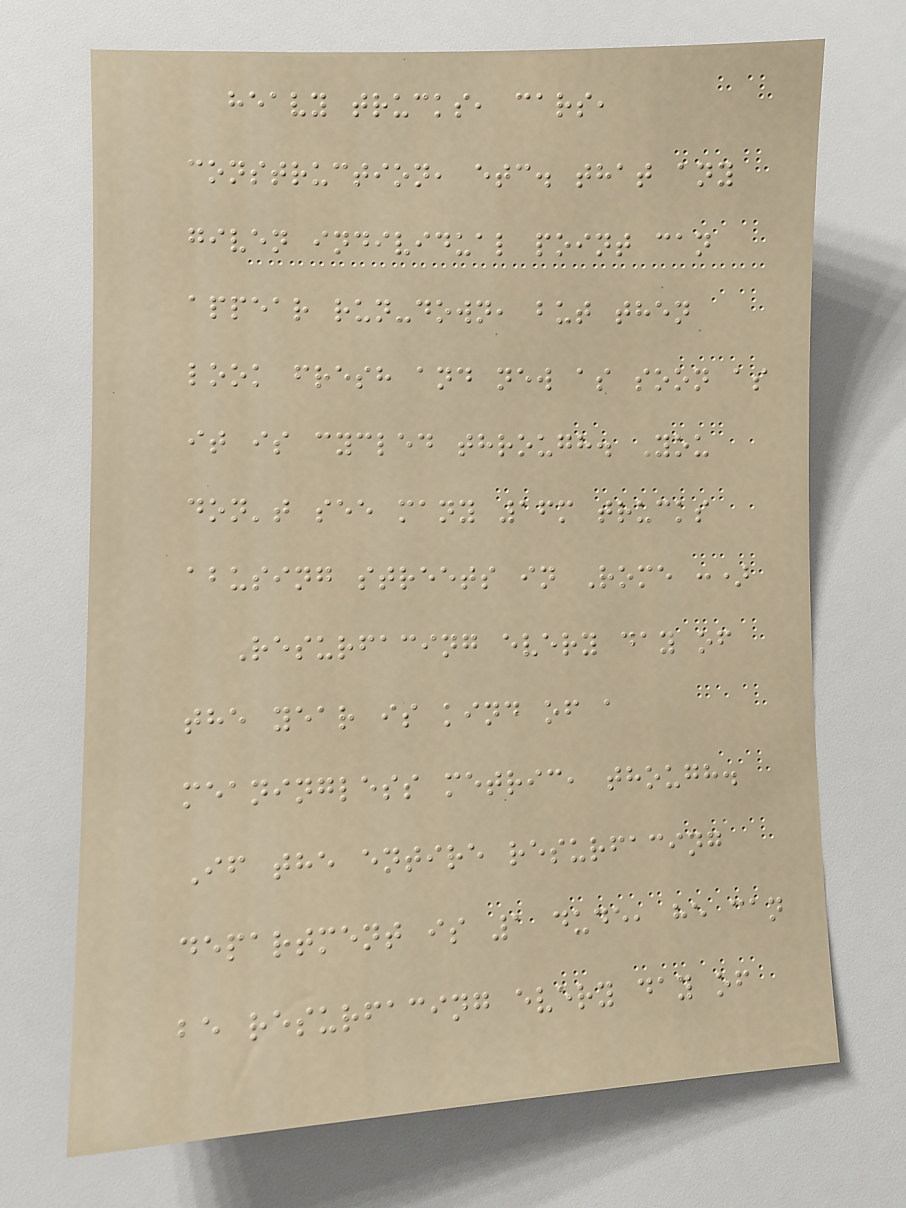heavy trucks, cars,
construction, etc. that any
given individual point can
appear run-down, but then
look fresh and new as soon as
it is cycled through. You
don't see many 16m trucks
abusing streets in Rome :)
Resurfacing every day of
the year is kind of a
meaningless metric, though.
If the entire resurfacing
department is 1 dude, he can
be resurfacing every day of
